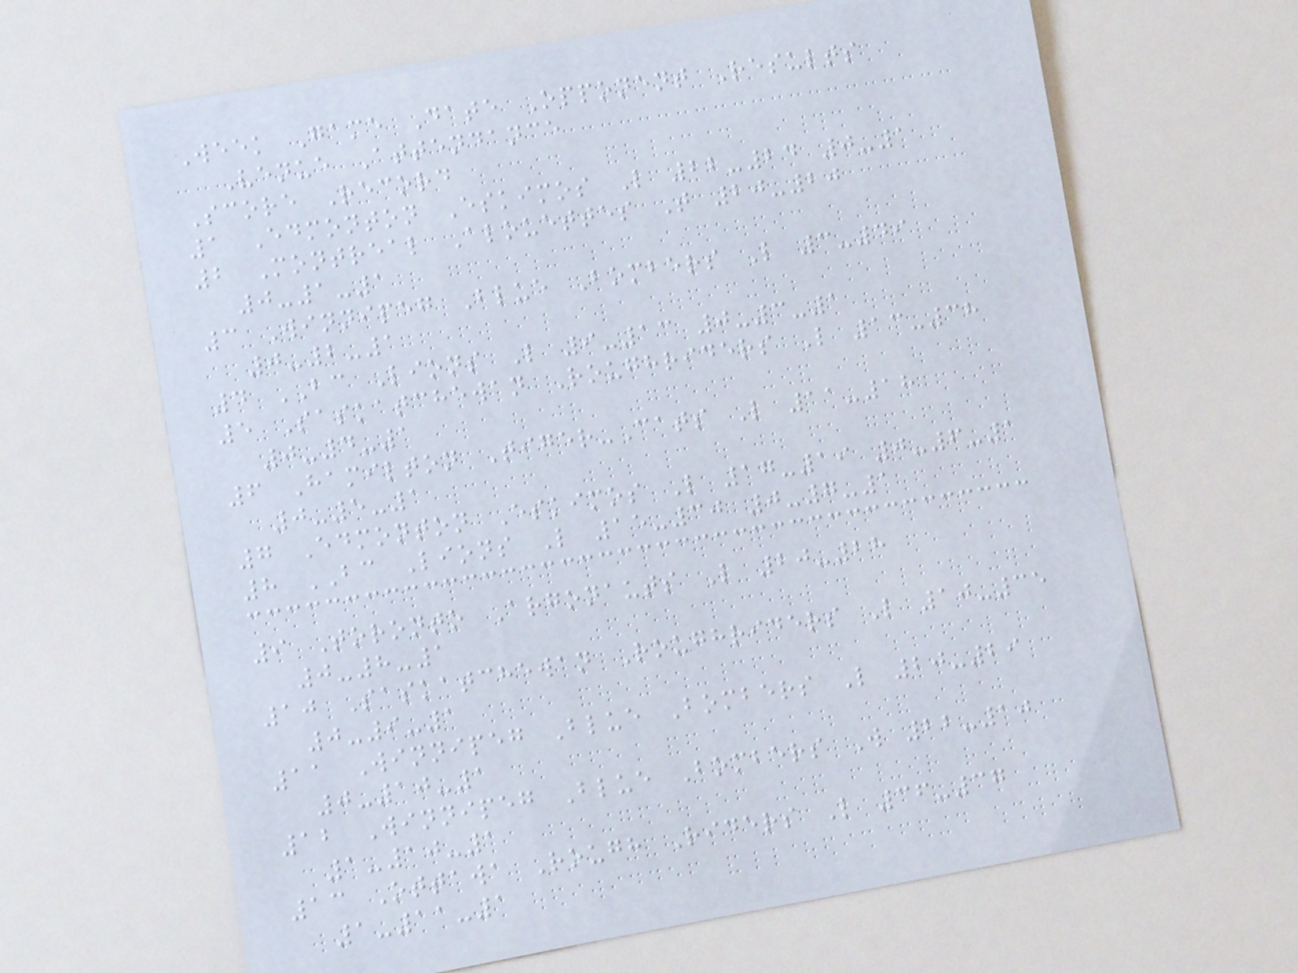Week Game Date Opponent Results
Venue Attendance
Score Record
1 Edmonton Eskimos L 22-24 0-1
2 Montreal Alouettes T 20-20
0-1-1
3 Winnipeg Blue Bombers L 3-49
0-2-1
4 BC Lions L 9-13 0-3-1
5 Saskatchewan Roughriders L 13-38
0-4-1
6 Hamilton Tiger-Cats L 11-18
0-5-1
7 Edmonton Eskimos L 17-19 0-6-1
8 BC Lions L 15-30 0-7-1
9 Toronto Argonauts L 20-28
0-8-1
10 Saskatchewan Roughriders L 10-35
0-9-1
11 Winnipeg Blue Bombers L 20-29
0-10-1
12 Winnipeg Blue Bombers W 22-10
1-10-1
13 Ottawa Rough Riders L 36-37
1-11-1
